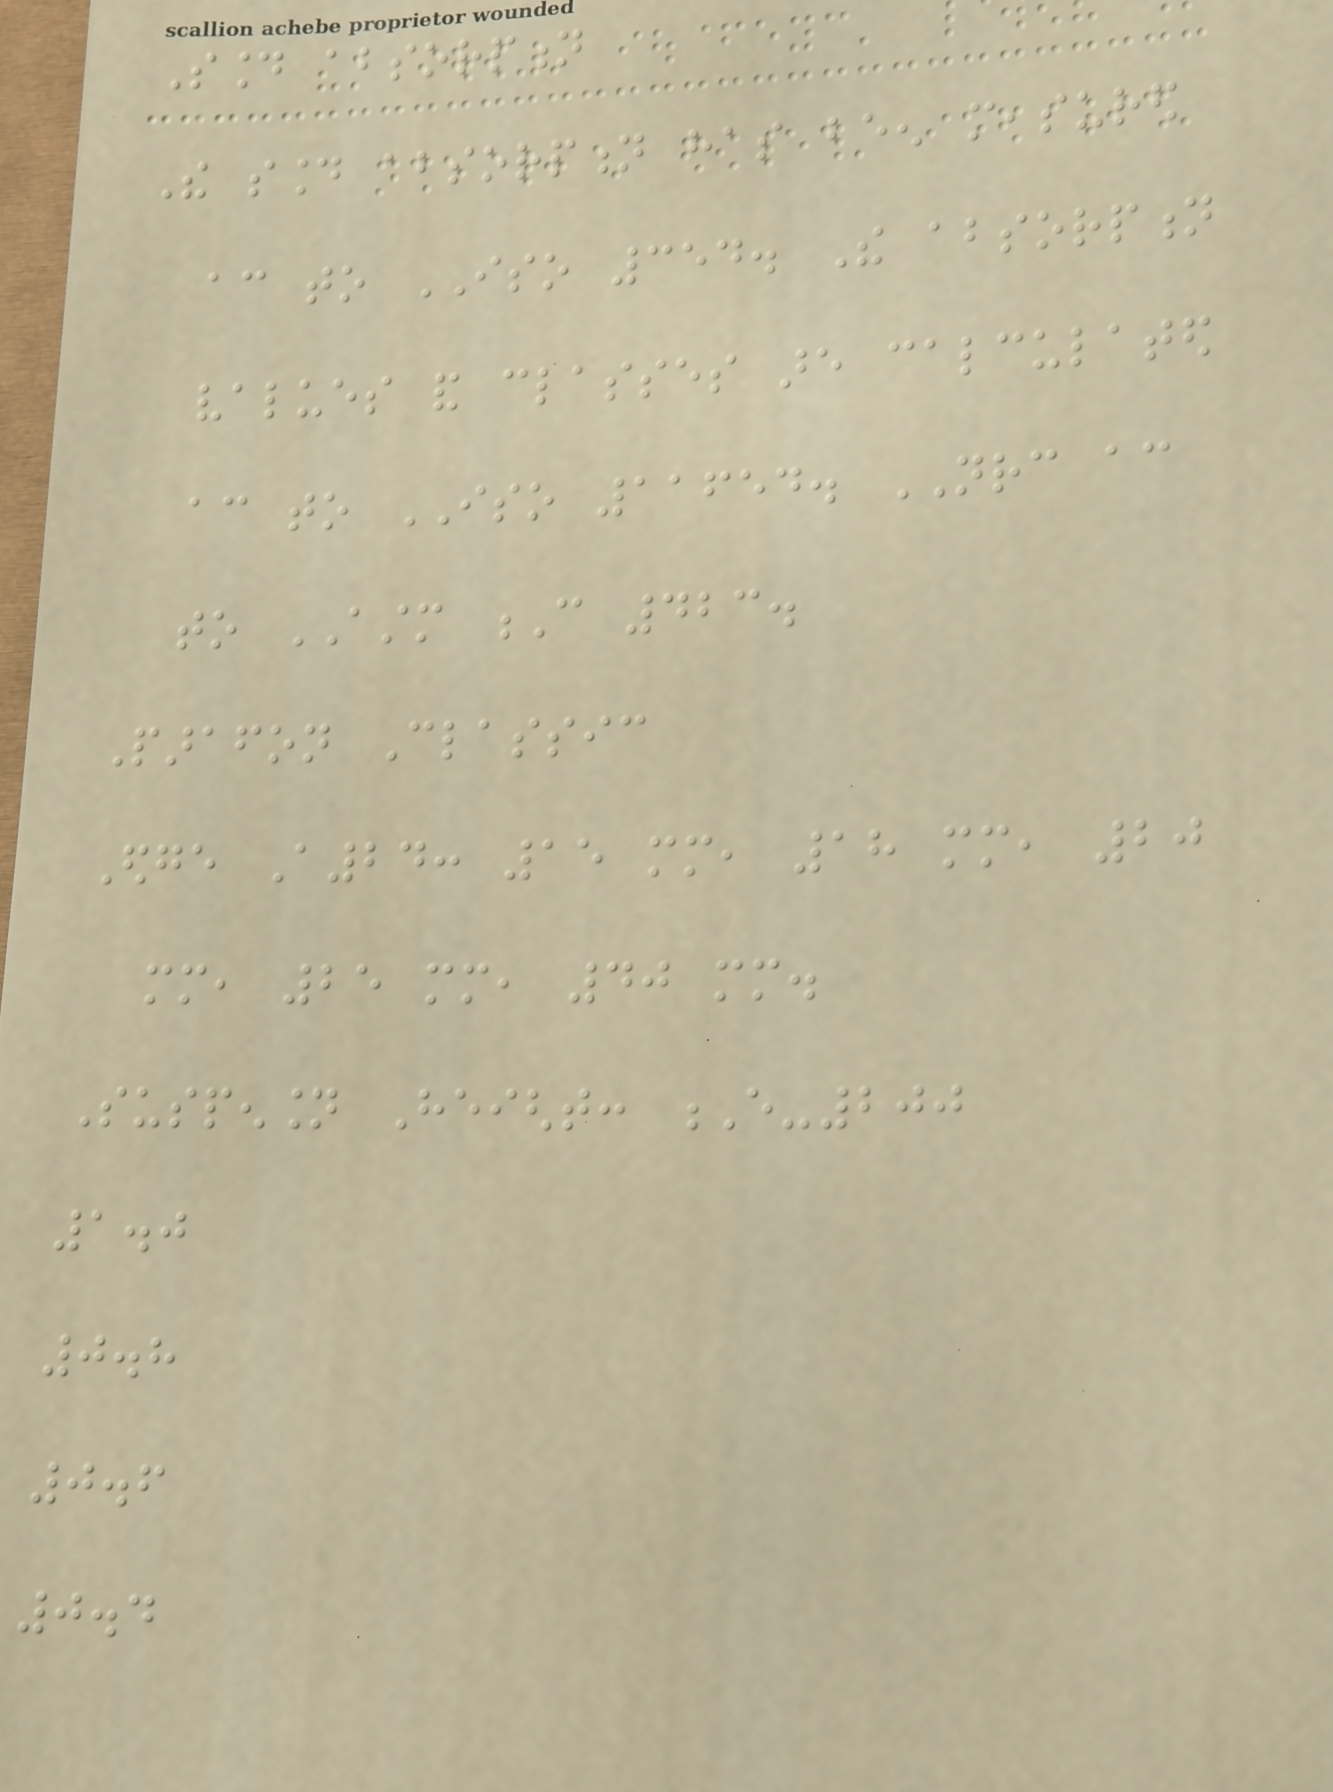Sound absorption
The sound absorption has been measured
according to ISO 354. The absorption
values and classes are calculated
according to ISO 11654. NRC according
to ASTM C 423.
Parafon Classic
Edge A24: 15 mm, 18 mm, 20
mm, 25 mm, 40 mm.
Suspension Height: E-200
1.0
0.8
0.6
0.4
